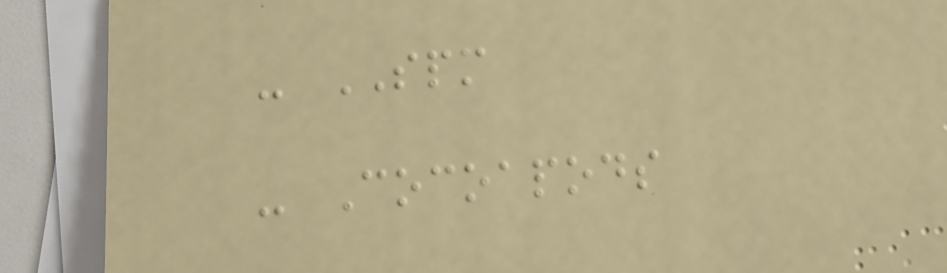- SPM
- Cocoapods
